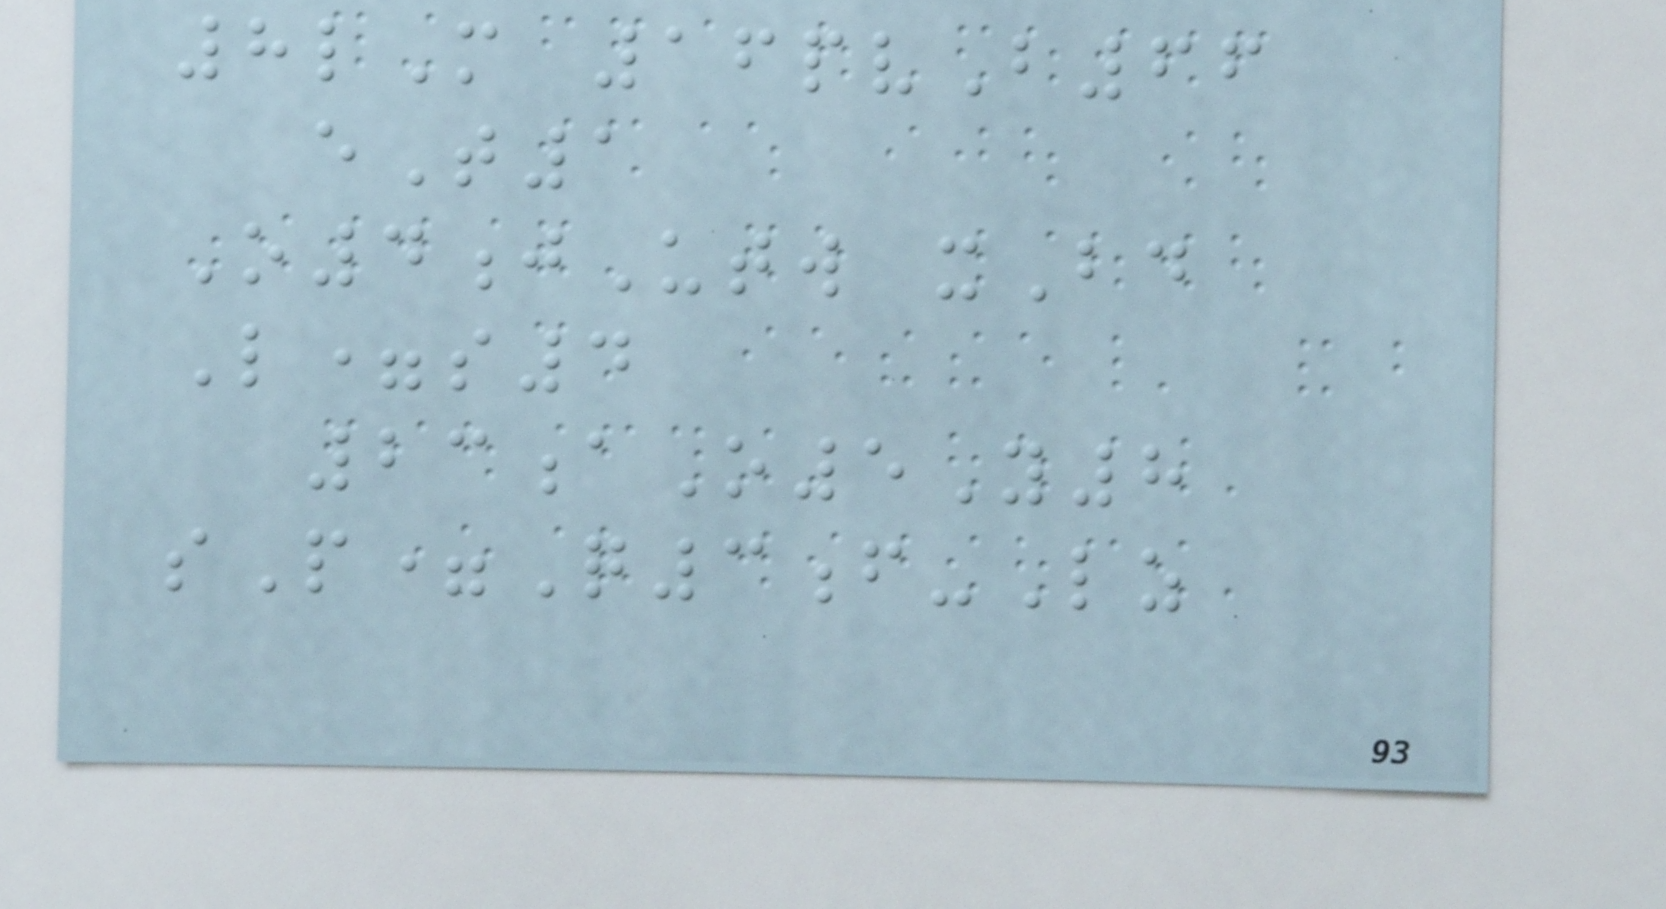8lM 16pvB66
eT1
O4jUtw xBd
L=s4
23aO5Y8
sP=Q3f-Lz
